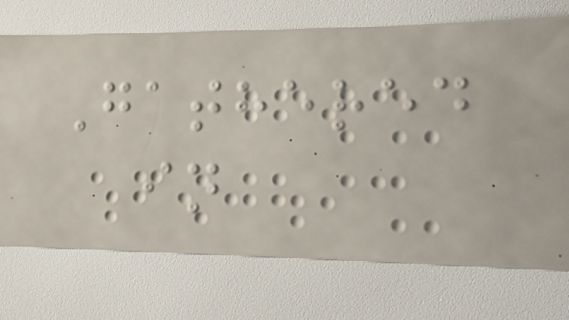Gathered
in
